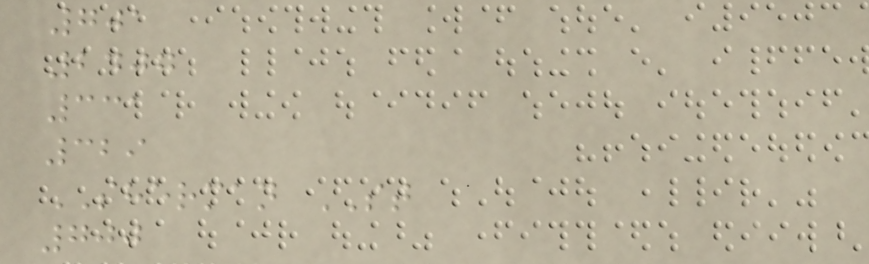701
2407
331
329
SHERMAN ST
700
